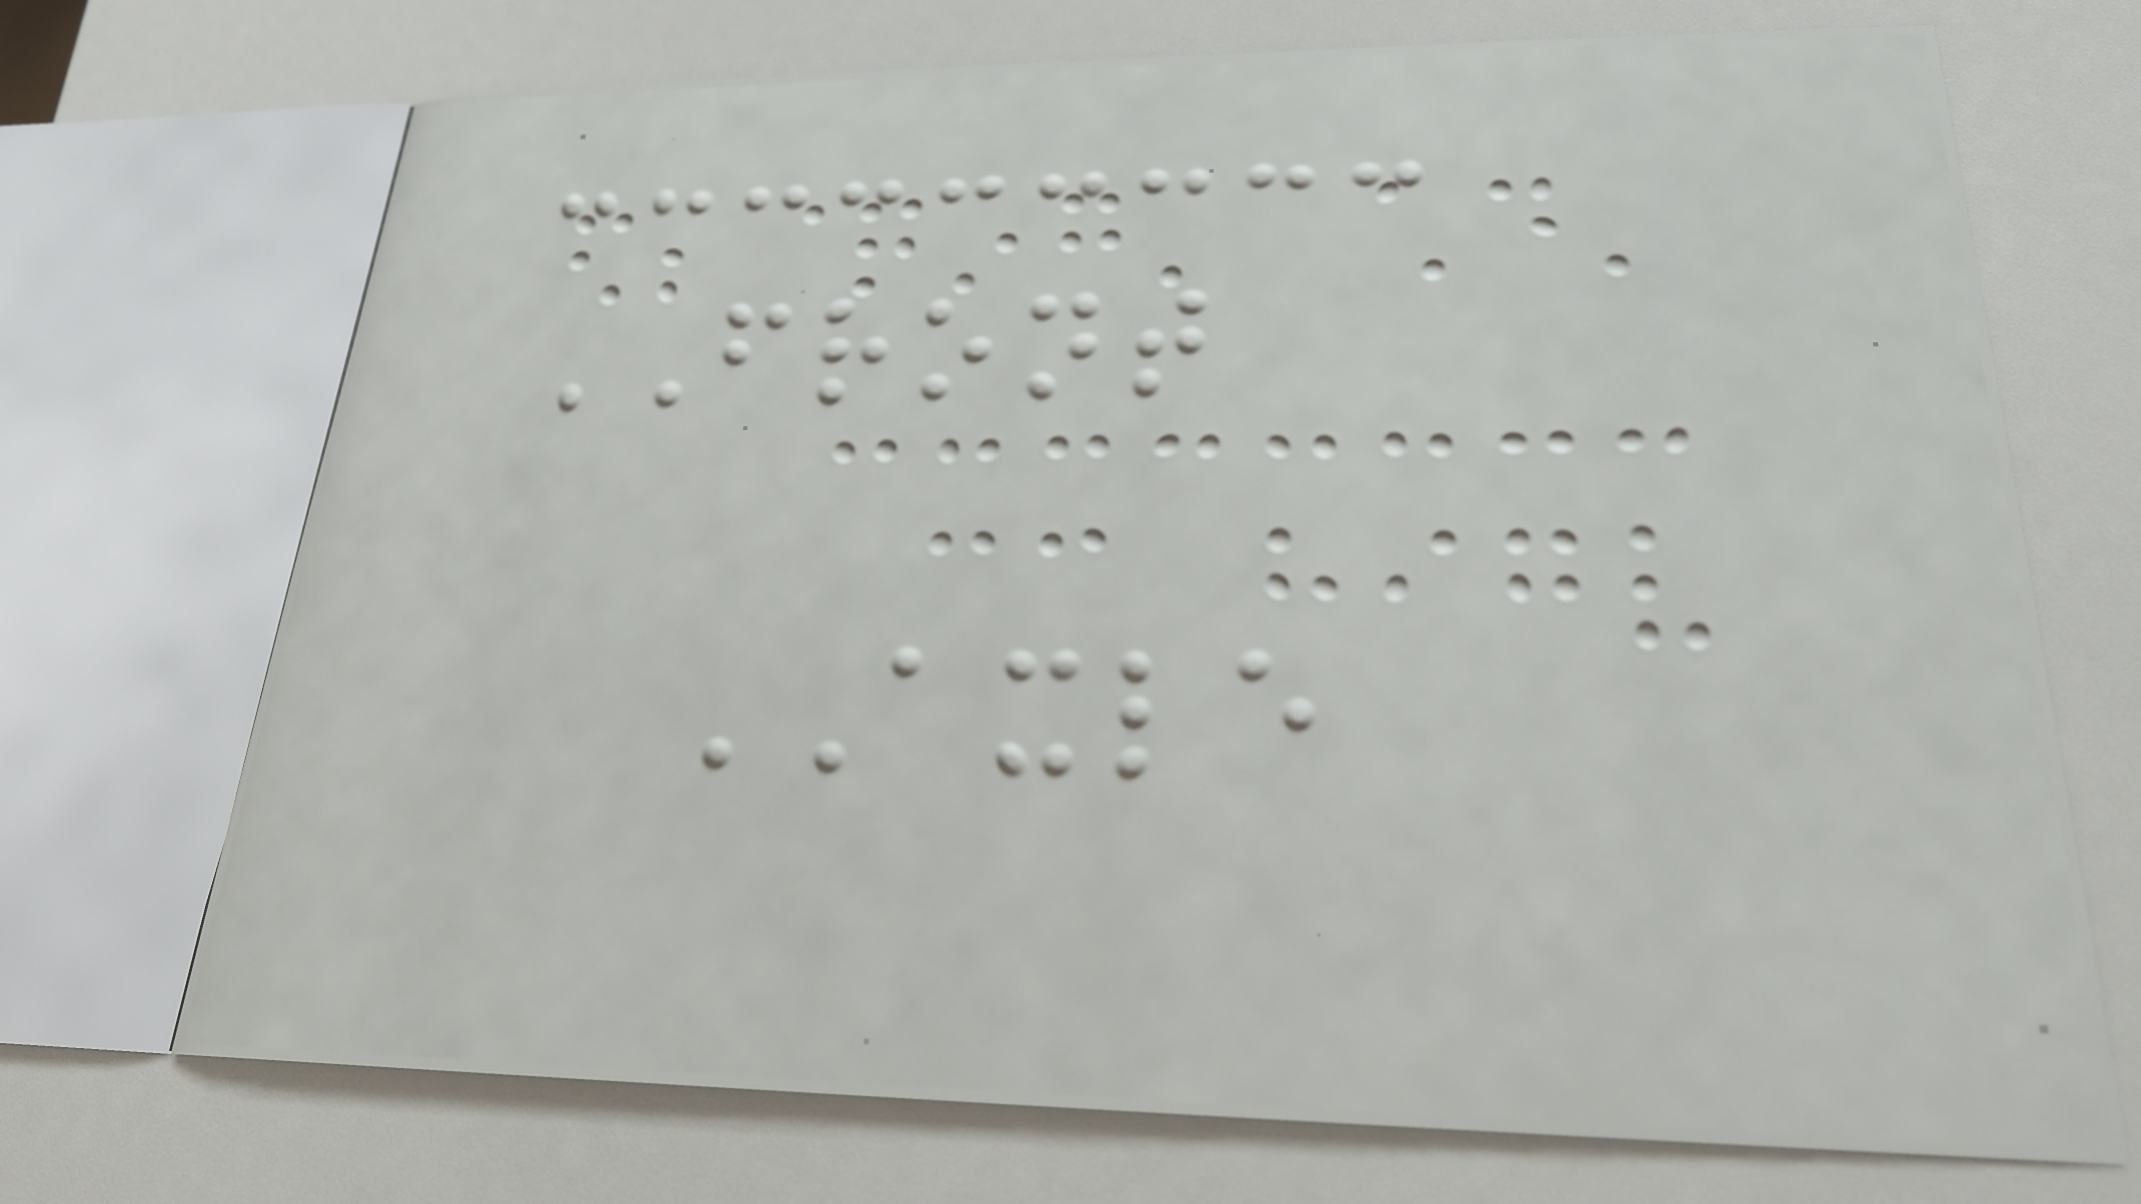FRONT
AXLE
